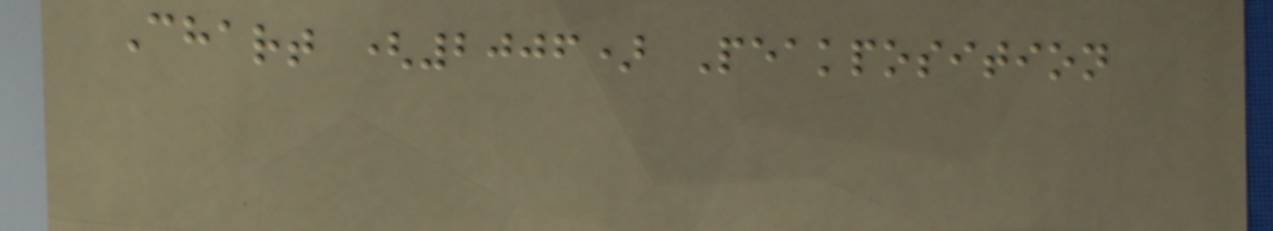Chart (2006) Peakposition
